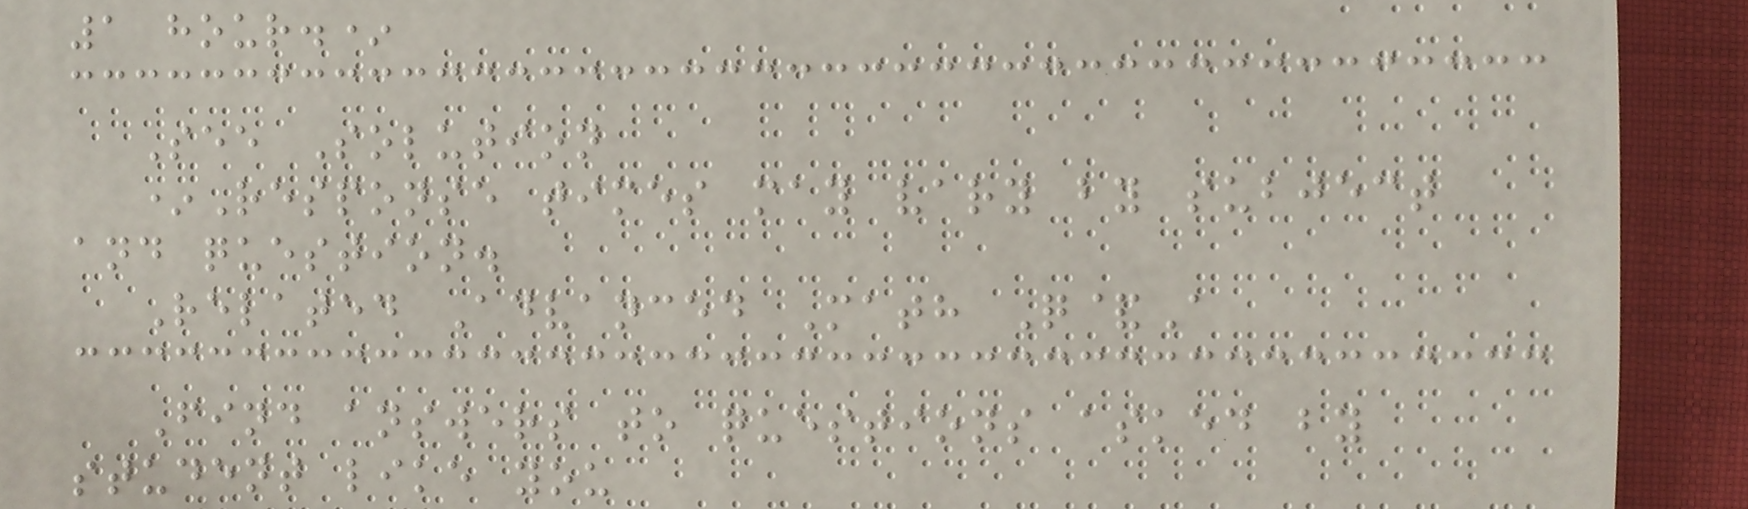1 hour.*
See Solution
*Response times may vary by subject
and question.
Related Advanced Math Q&A
Find answers to questions asked by
student like you
